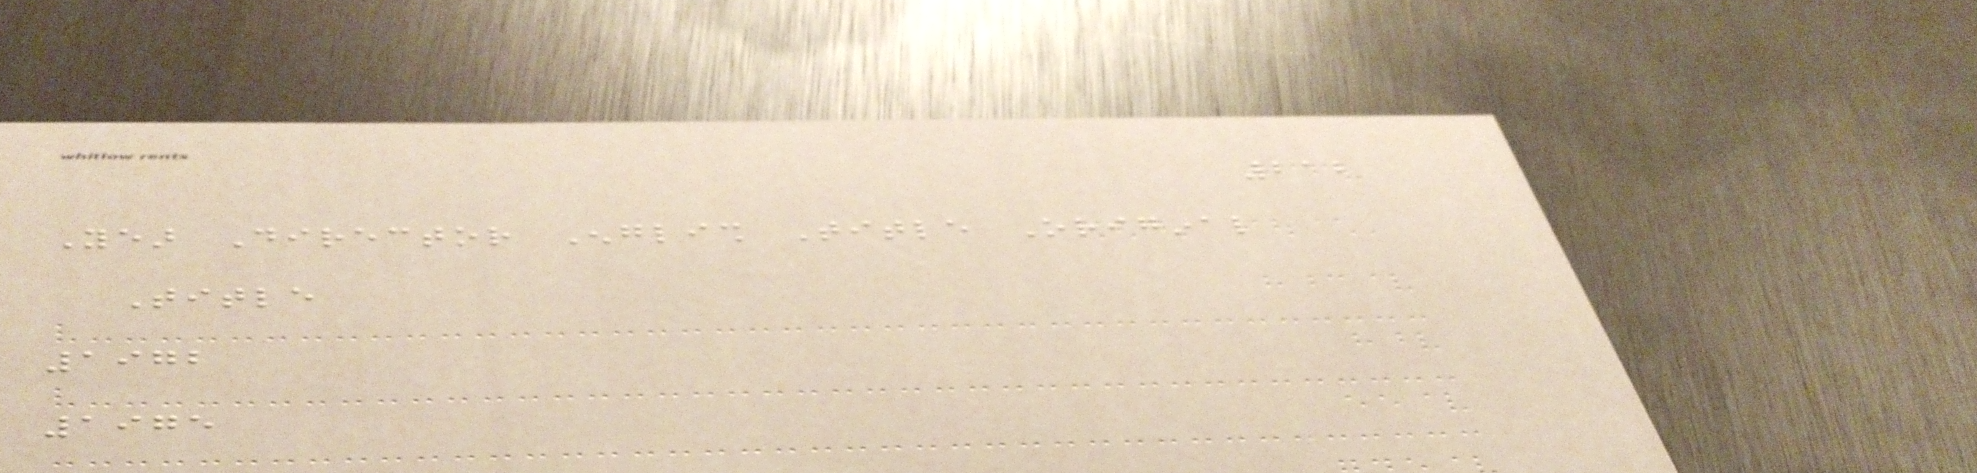212
Year Director English Title Original
Title
1972
1975
